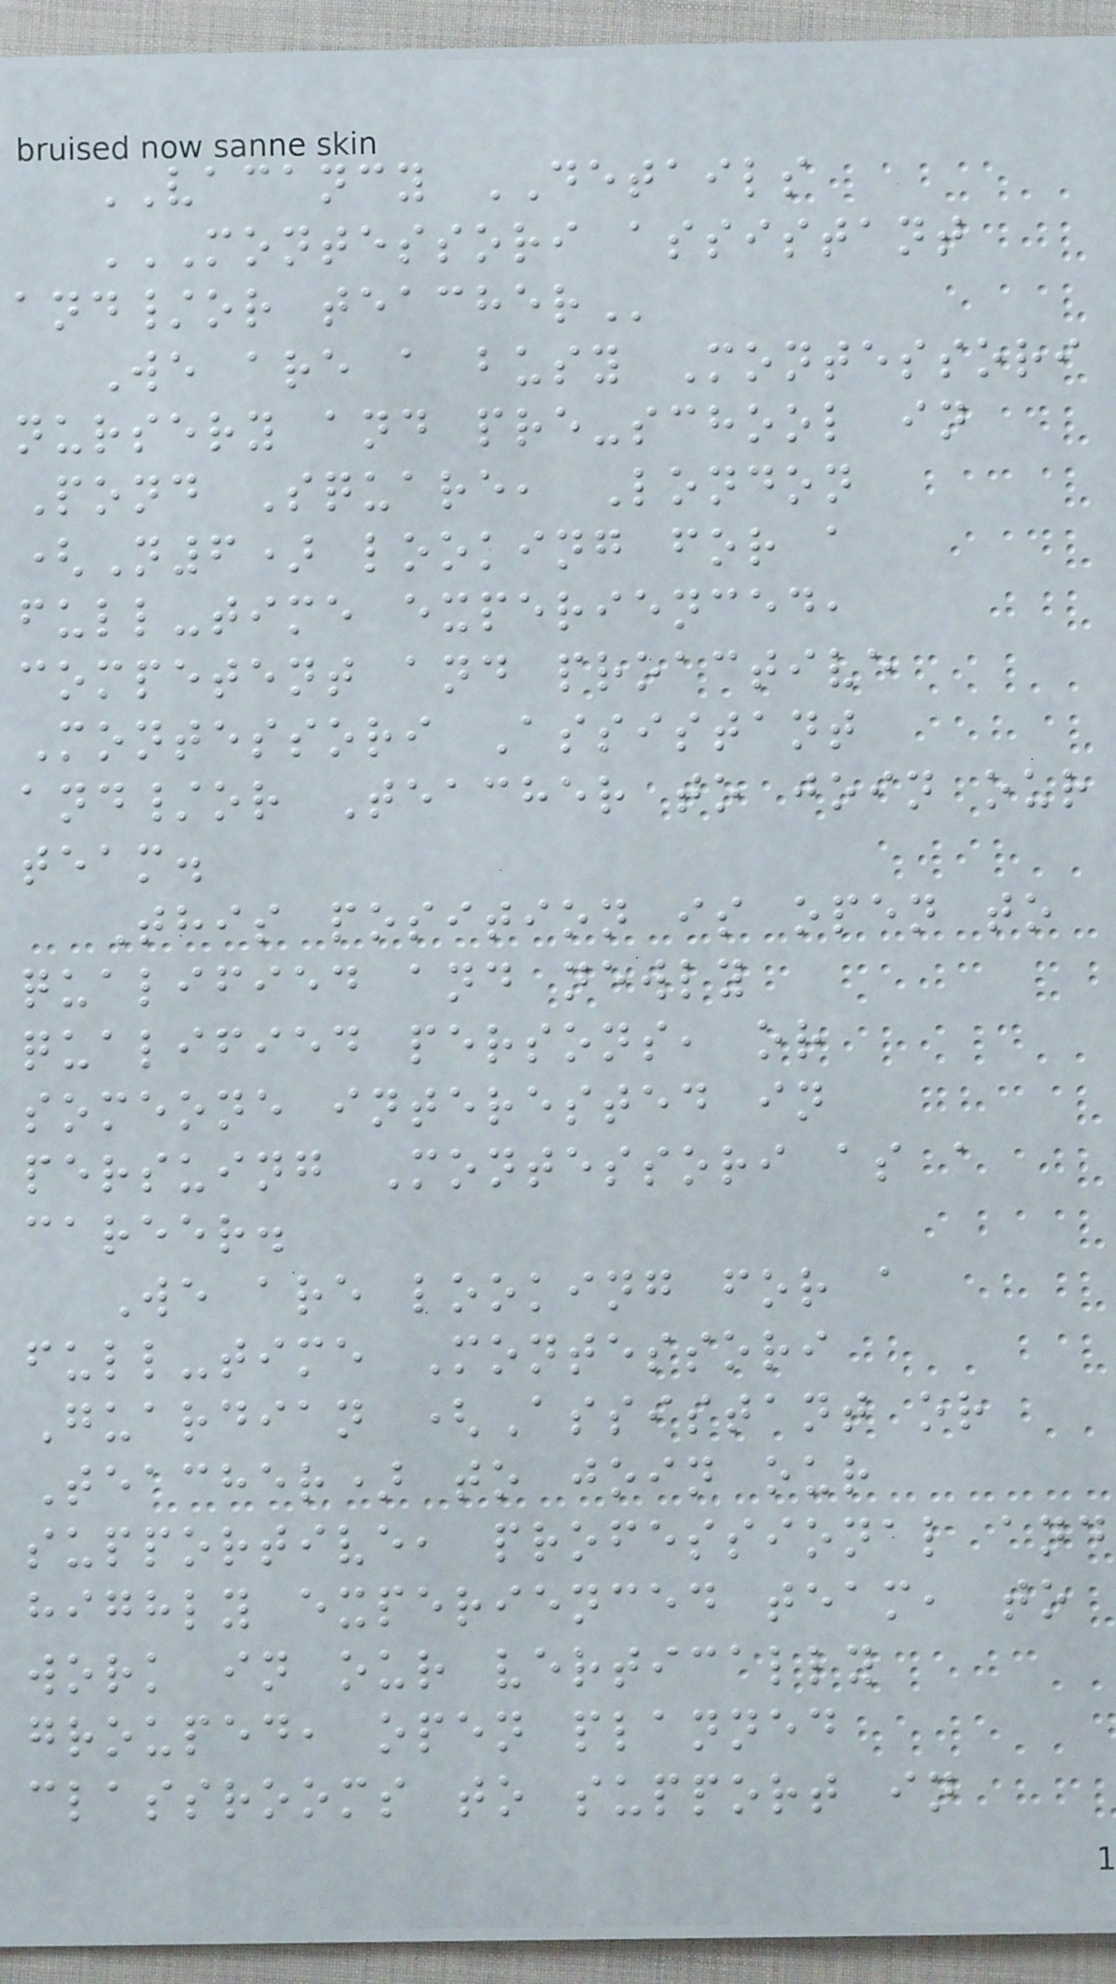VACANCY DETAILS
MONTESSORI ASSISTANT
and/or
We are a busy Montessori
nursery and pre-school in
Pond Square, London
(N6) looking for a
full-time experienced,
competent and proactive
Montessori Assistant
and/or Teacher to join our
team.
This position is open to
qualified and newly
qualified persons, or
someone interested in
persuing Montessori as a
career.
We are looking for a
full-time Montessori
Guardian (Assistant or
Teacher) to join our
supportive, professional and
highly experienced team, to
work in our vertically
grouped, open planned
classrooms to support in
